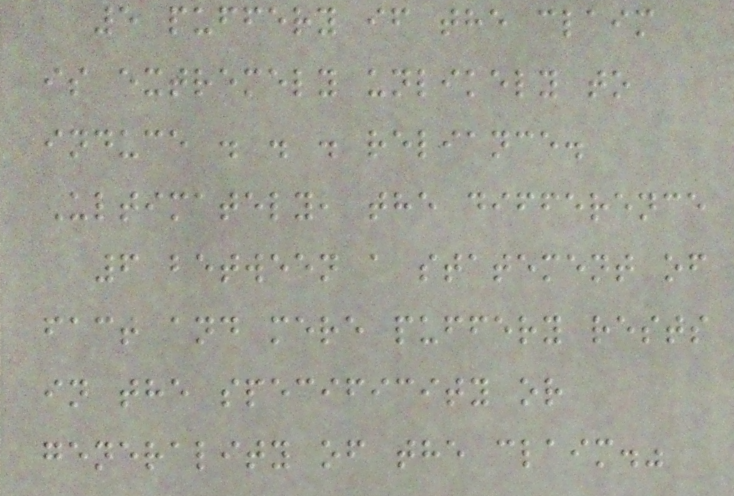5 puffery if the claim
is extremely unlikely to
induce . . . reliance.
Ultimately, the difference
6 between a statement of
fact and mere puffery rests
in the specificity or
generality of the claim."
